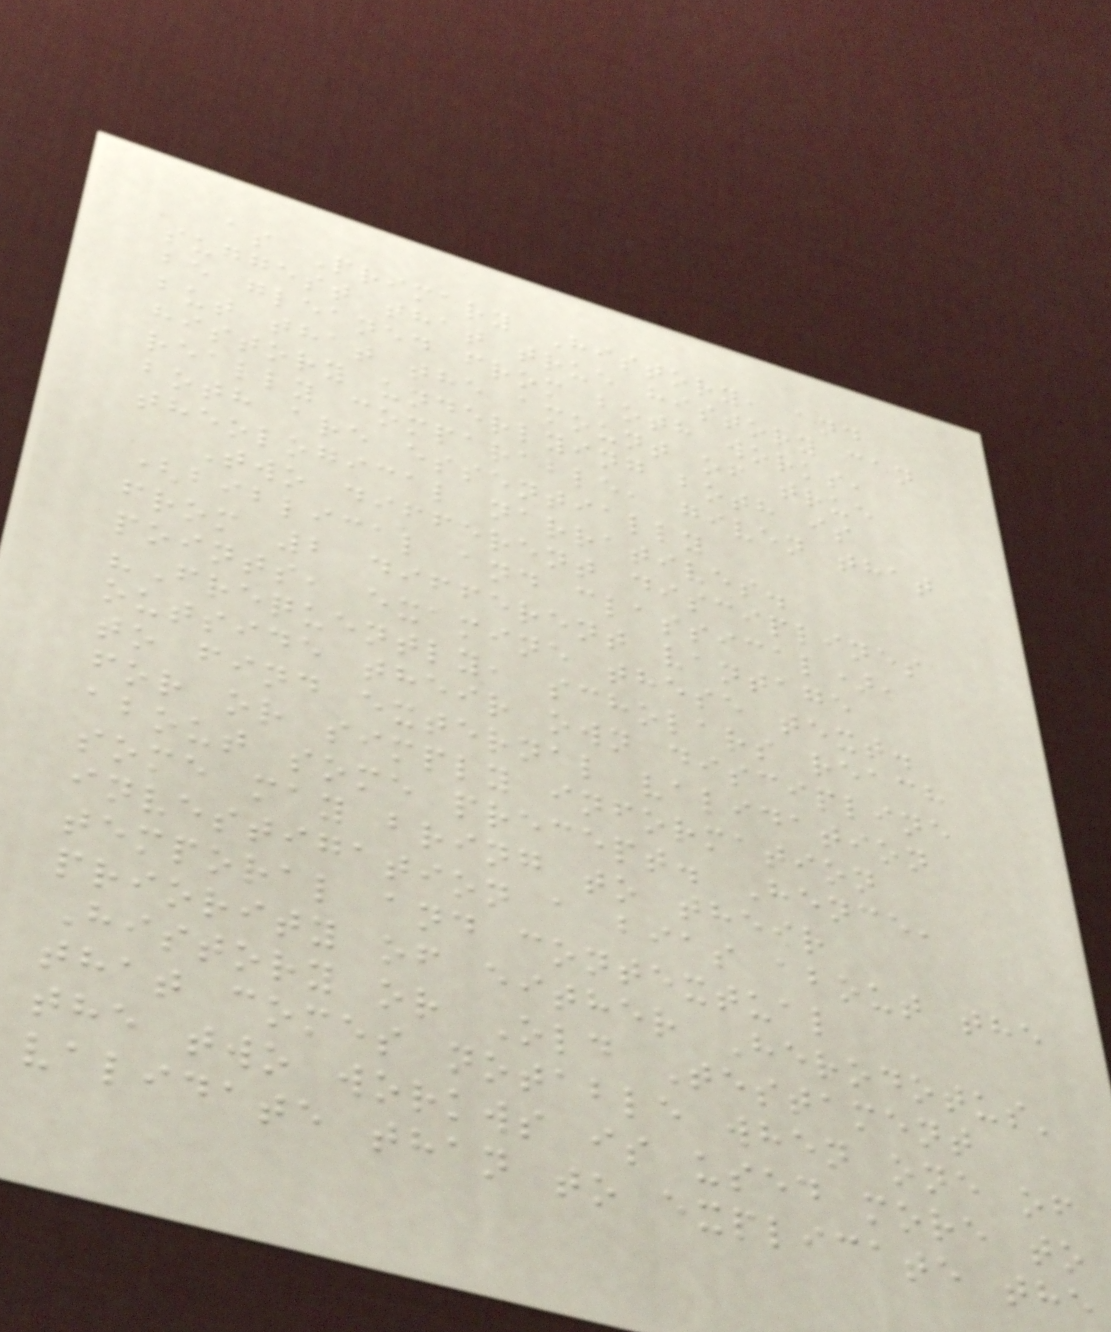as Primary History, and
suggest that true history can
be gleaned from both works,
but that the amount of true
history underlying both is
really comparable, given that
both are essentially
theological narratives.
Two different disciplines
(biblical and classical),
from 2 different vantage
points, examine these text.
"Frequently, scholars reach
outside their own discipline
to find external validation
for or simply information
about some precept. Hence,
some may bring to their
investigation a bias about the
temporal and contextual
priority of either Herodotus'
History or Old Testament
that comes notable when one of
the two workws is used more to
validate than to explicate the
